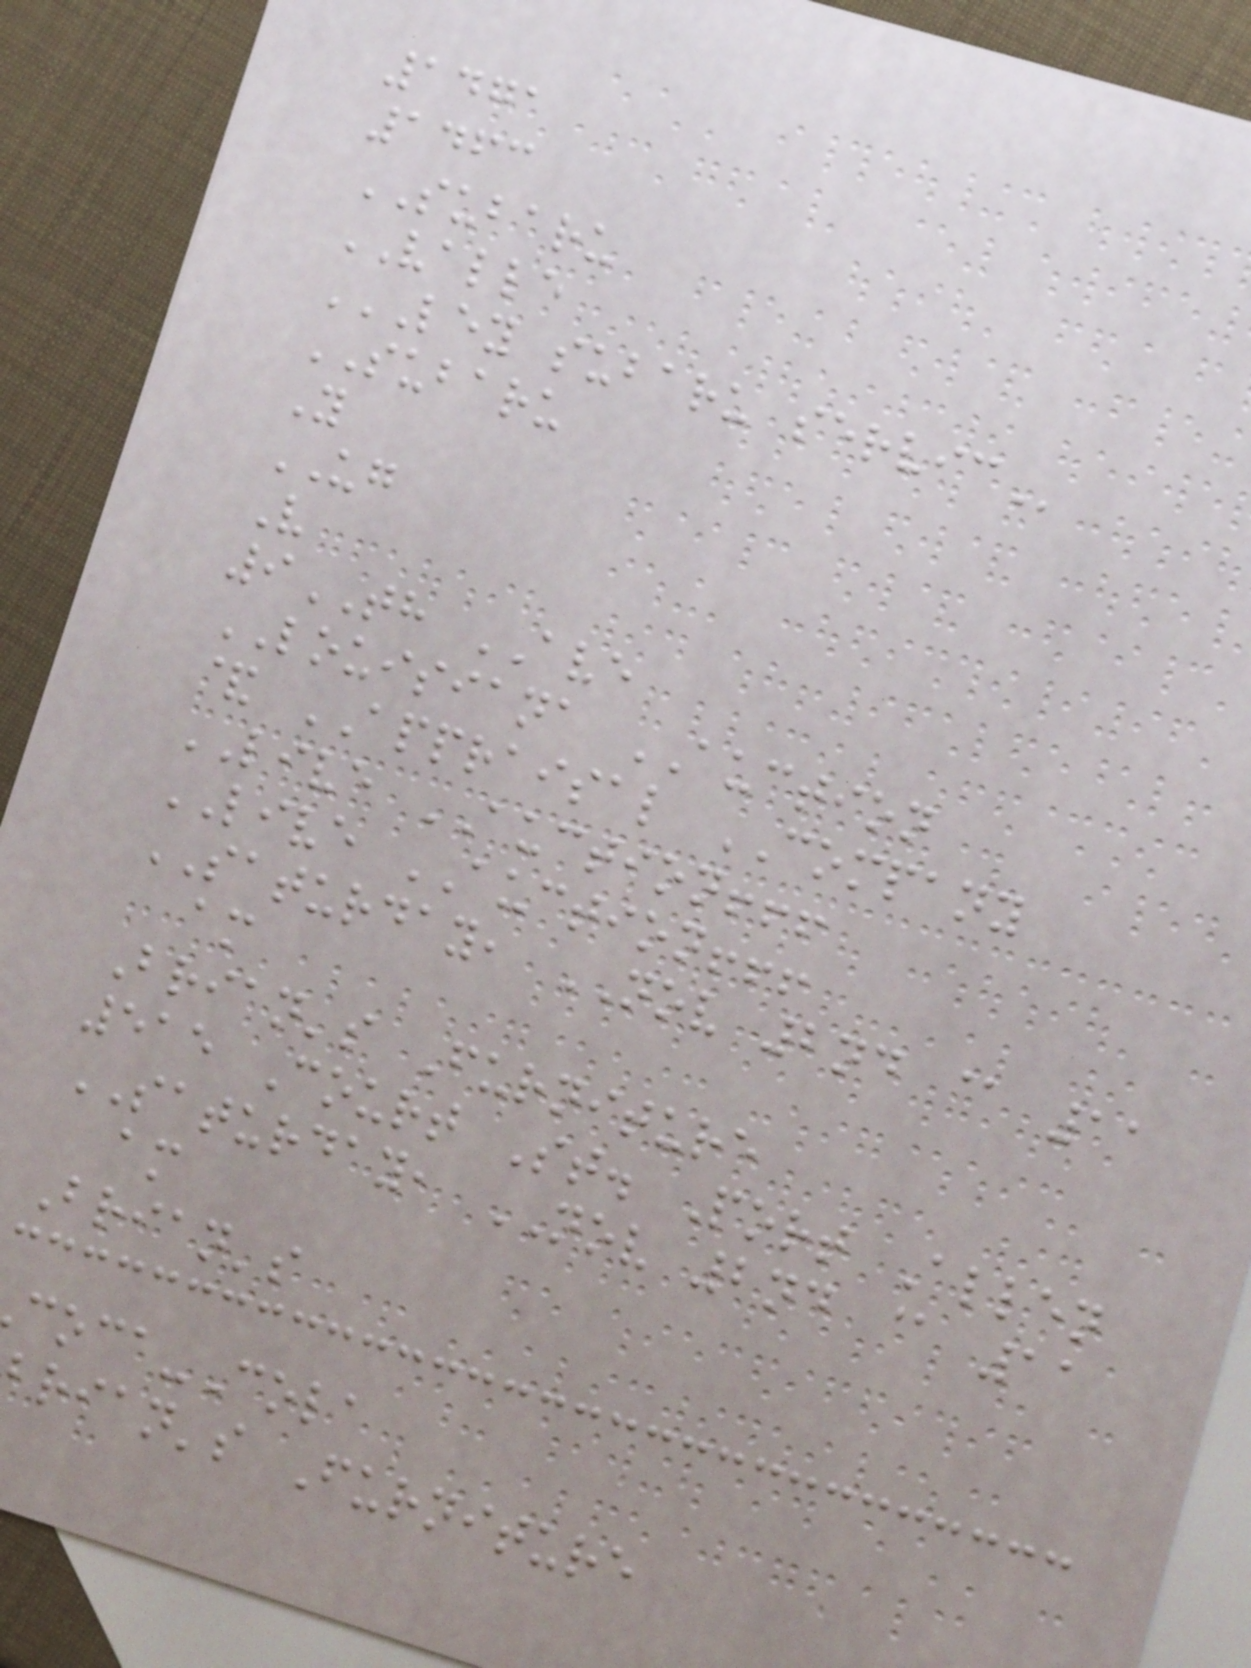1471
1463
SUBARU
VALLE
LEY SUBARU SERVIC
SUBARU
Y
UG
V
9TH AVE
LOUISIANA AUCTION
& APPRAISAL COMPANY
LIVE AUCTION!!!
LIVE AUCTION!!!
SATURDAY, NOV 2nd @ 11
am
Brian's Furniture
515 Court St. Port Allen
SATURDAY, NOV 2nd @ 11
am
Brian's
oca-Cola
brian's Furniture
